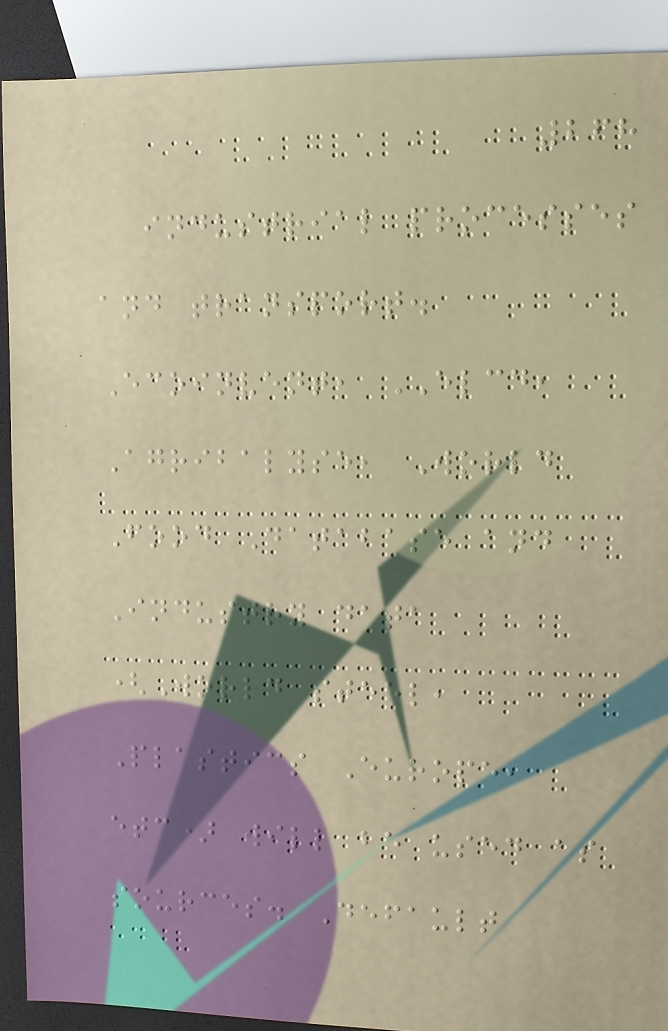268
industrial processes
and transport.
Ecoinvent, ELCD,
Agribalyse, World
Food Database and
Industry data
(World steel,
Plastics Europe,
etc) will be used as
sources. Default
